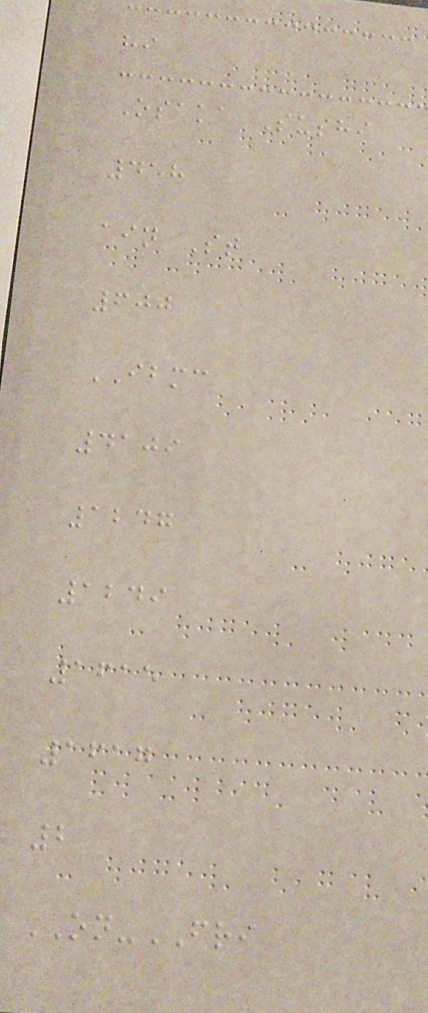hi
Osaka Sushi
458
ain St
600
IBMC
4109
1247
1249
1615
1617
2
ON-FRI
